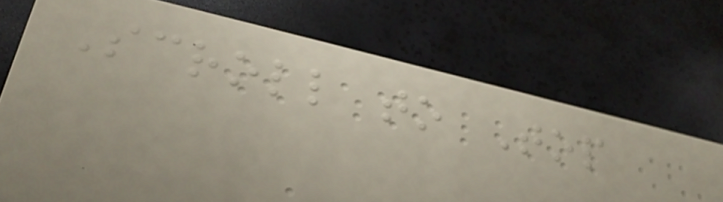Scroll to Top
